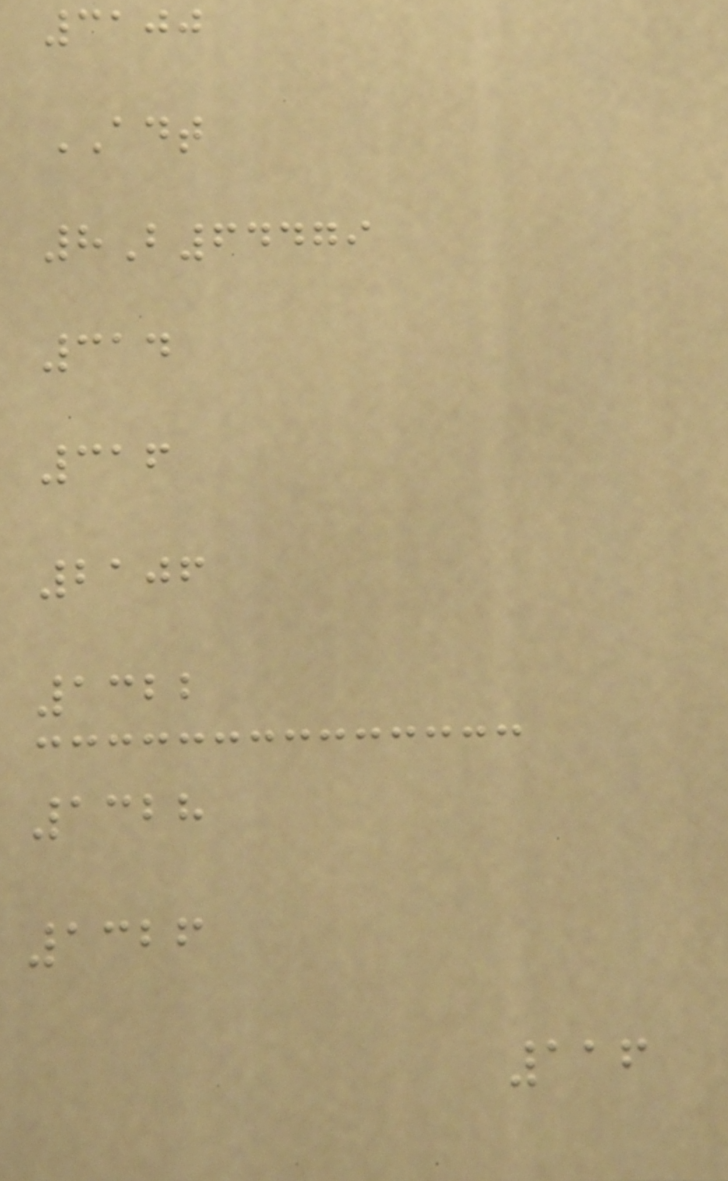3100
ADT
8B64479
314
316
2106
1322
1328
1326
116
